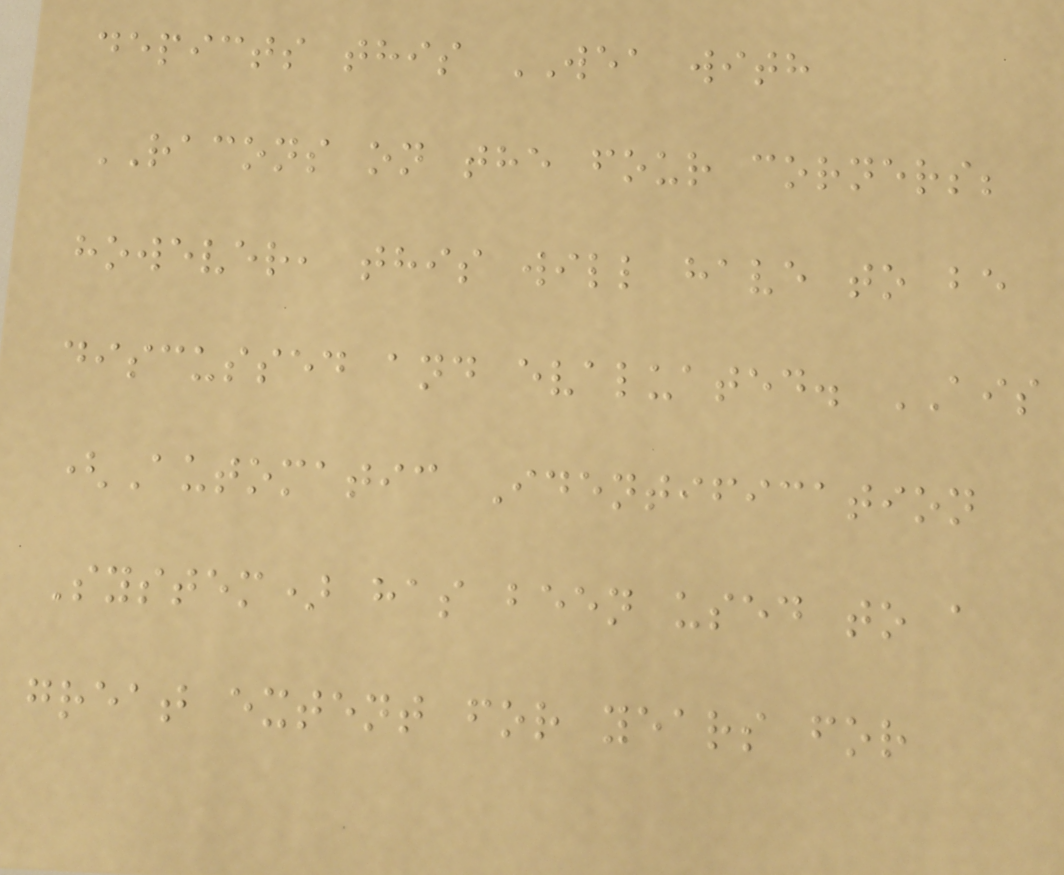depicts this WEA with
RACONS on the four corners;
however, this will have to be
discussed and evaluated. AIS
(Automatic Identification
System) has been used to a
great extent for years for
